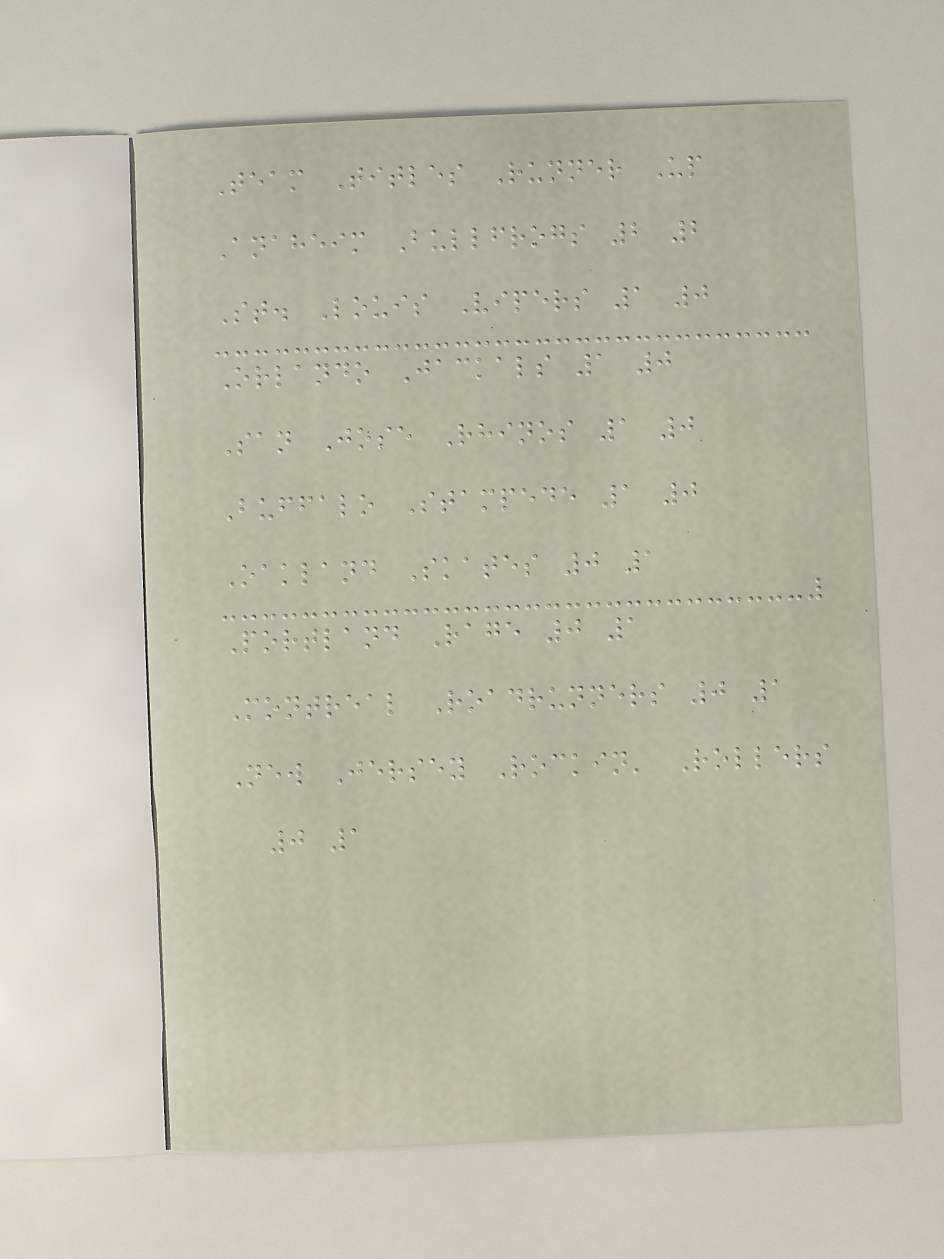Team Titles Runner Up
Anaheim Bullfrogs 2 2
St. Louis Vipers 1 0
Orlando Jackals 1 0
San Jose Rhinos 1 0
Buffalo Stampede 1 0
Oakland Skates 0 1
Portland Rage 0 1
Montreal Roadrunners 0 1
New Jersey Rockin' Rollers
0 1
